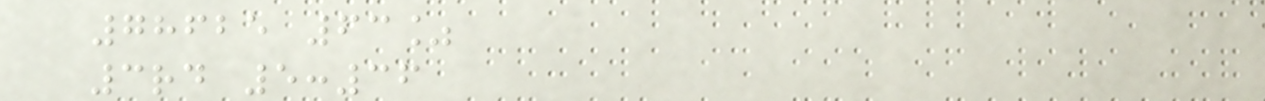78625 63%
3rd 5:36
